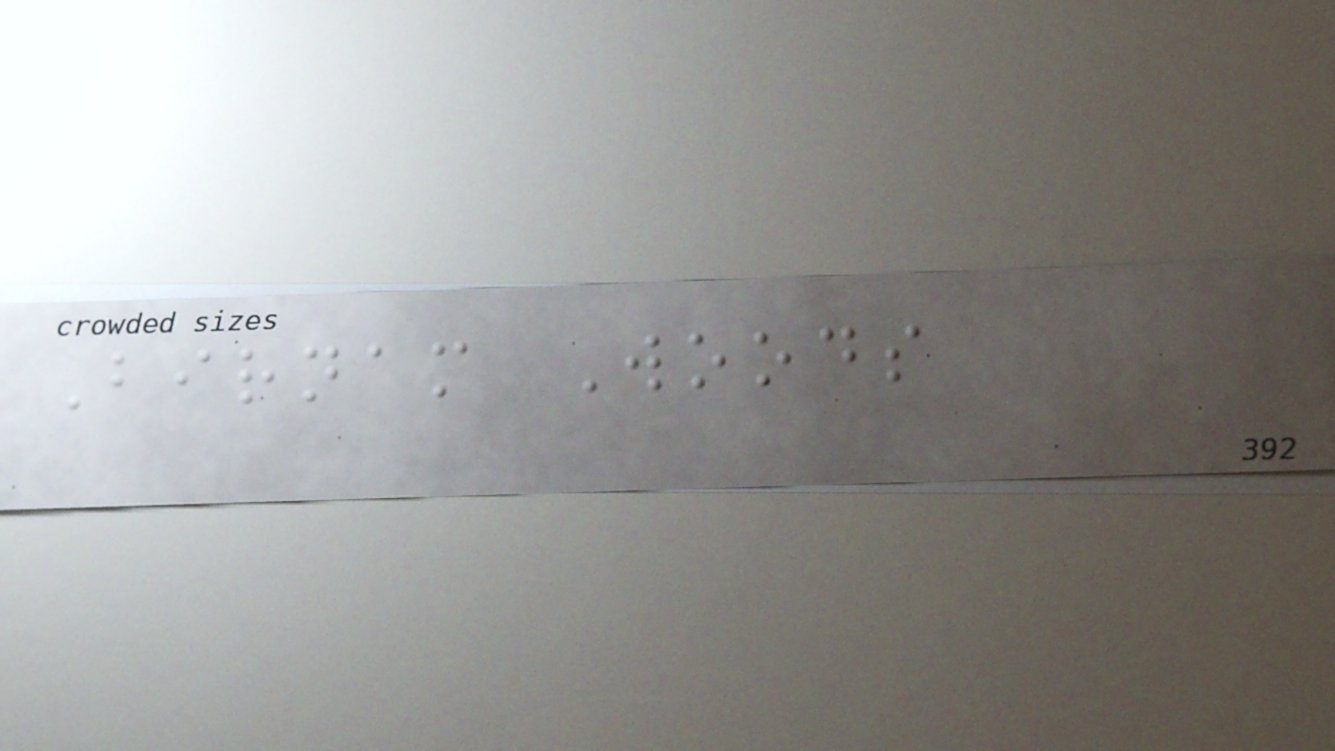Birnam Woods
